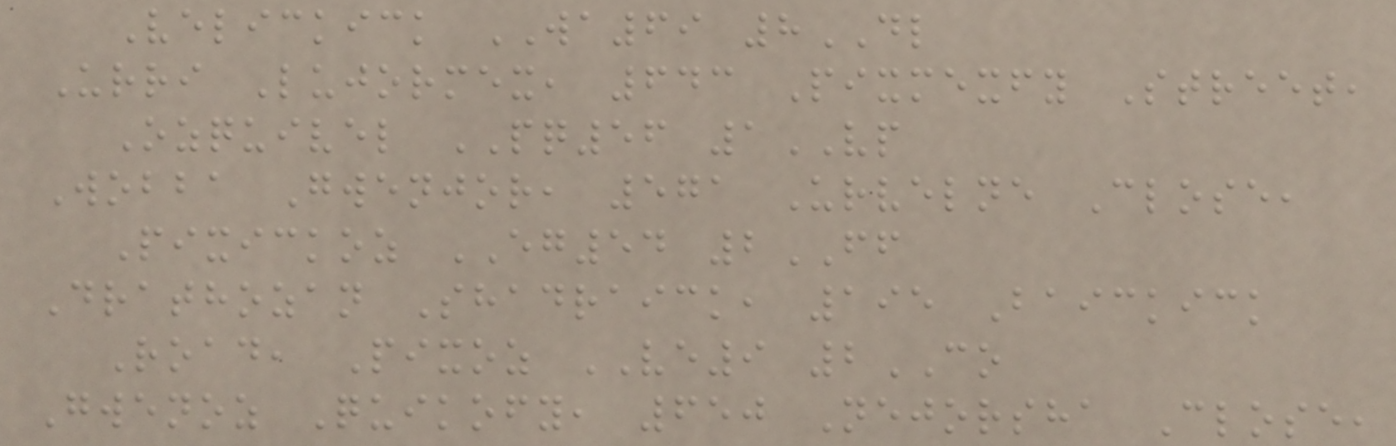Velickick WA69 8DL
Urri Lujormex, 643 Pixmexfy Street,
Ozquivel PQ56 1VP
Wobba Gwenjor, 571 Urvelne Close,
Pixickoz EG54 2FF
Drathozan Shadraick, 195 Baickick
Road, Pixoz VE9 2CO
Gwenoz Quikofy, 650 Nejorsha Close,
